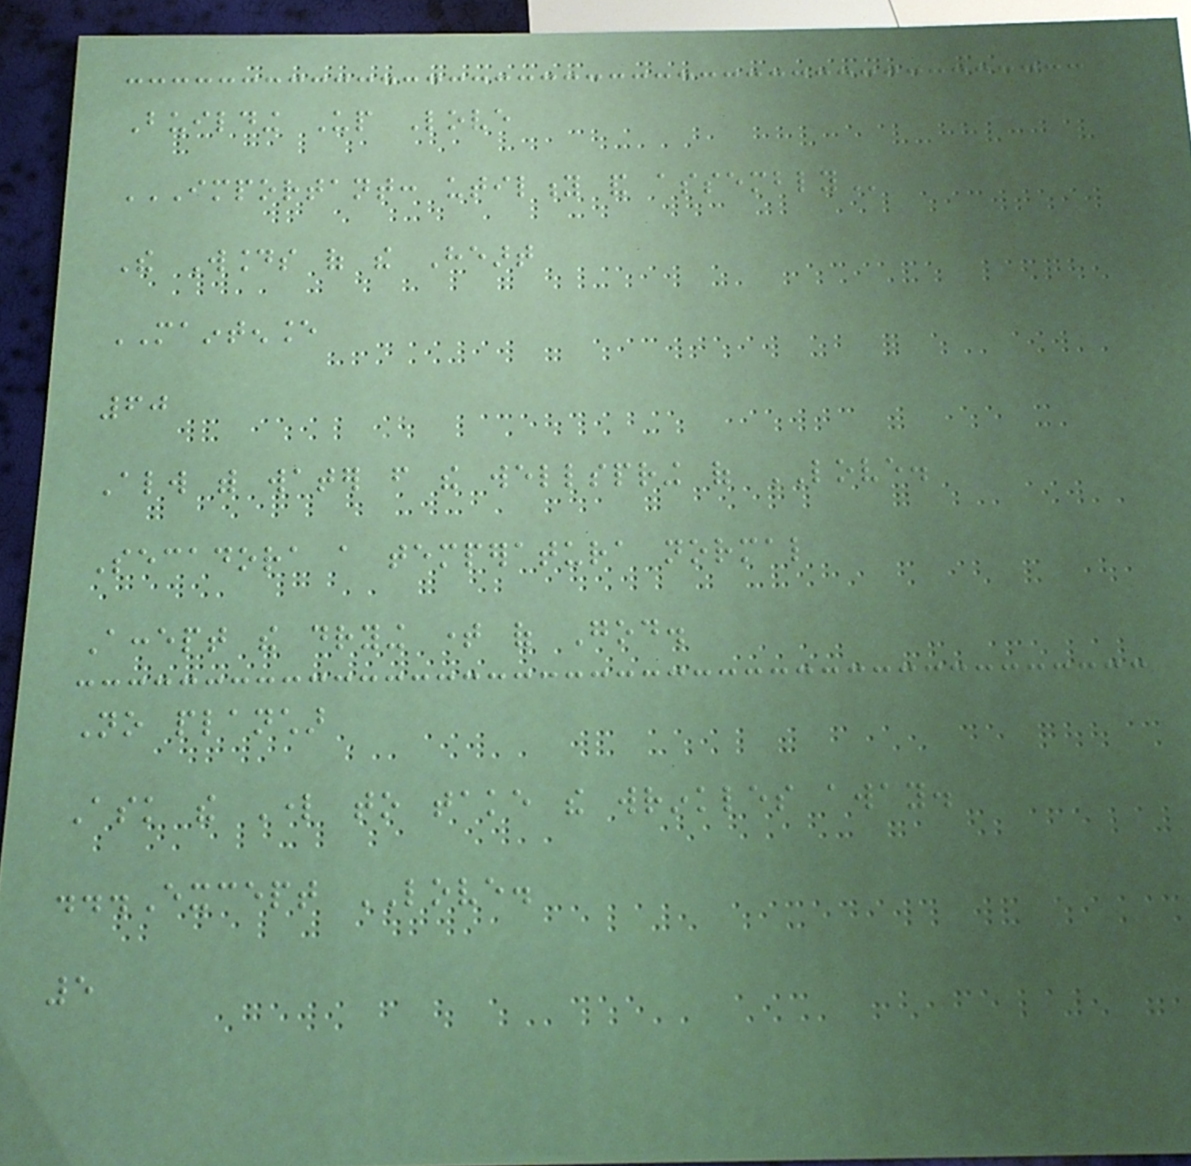Building Up Love
IMPORTANT: UTILITY AND ASSEMBLY
The Wounds of the Heart
MAINTENANCE
60
Always with water from the wellspring of LOVE.
Secadora a temperatura normal
Accept the drying time of God.
No planchar
Ask the Lord to take the wrinkles away.
...Except LOVE.
5
